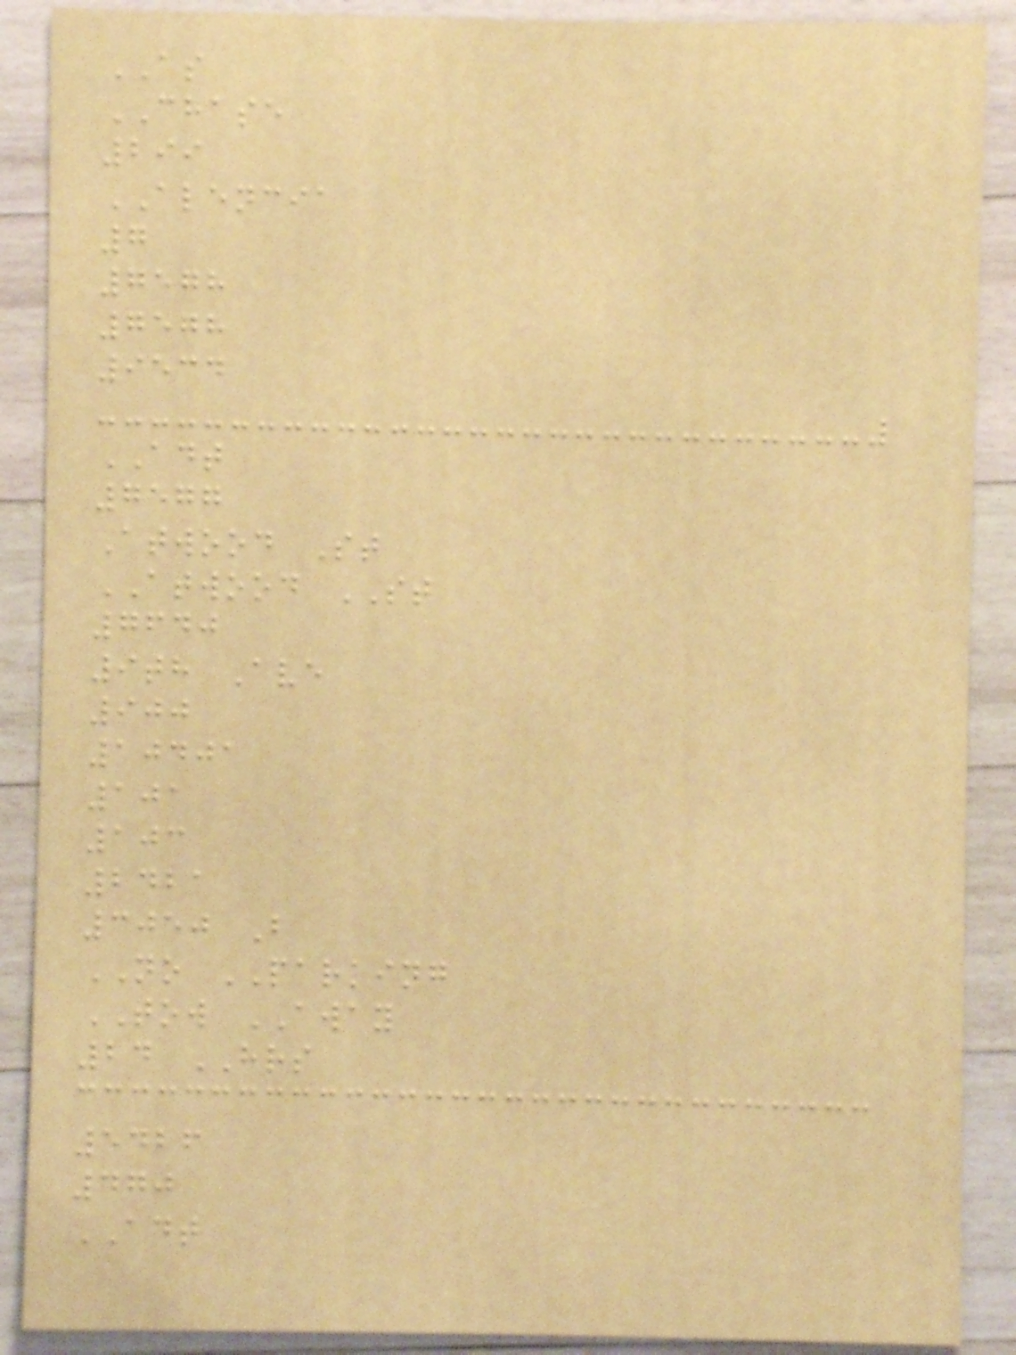AS
CHASE
299
ALENCIA
7
7578
7578
9534
ADT
7577
Atwood St
ATWOOD ST
7640
9th Ave
900
10401
101
103
2421
3050 B
NO PARKING
TOW AWAY
24 HRS
5426
470
ADT
